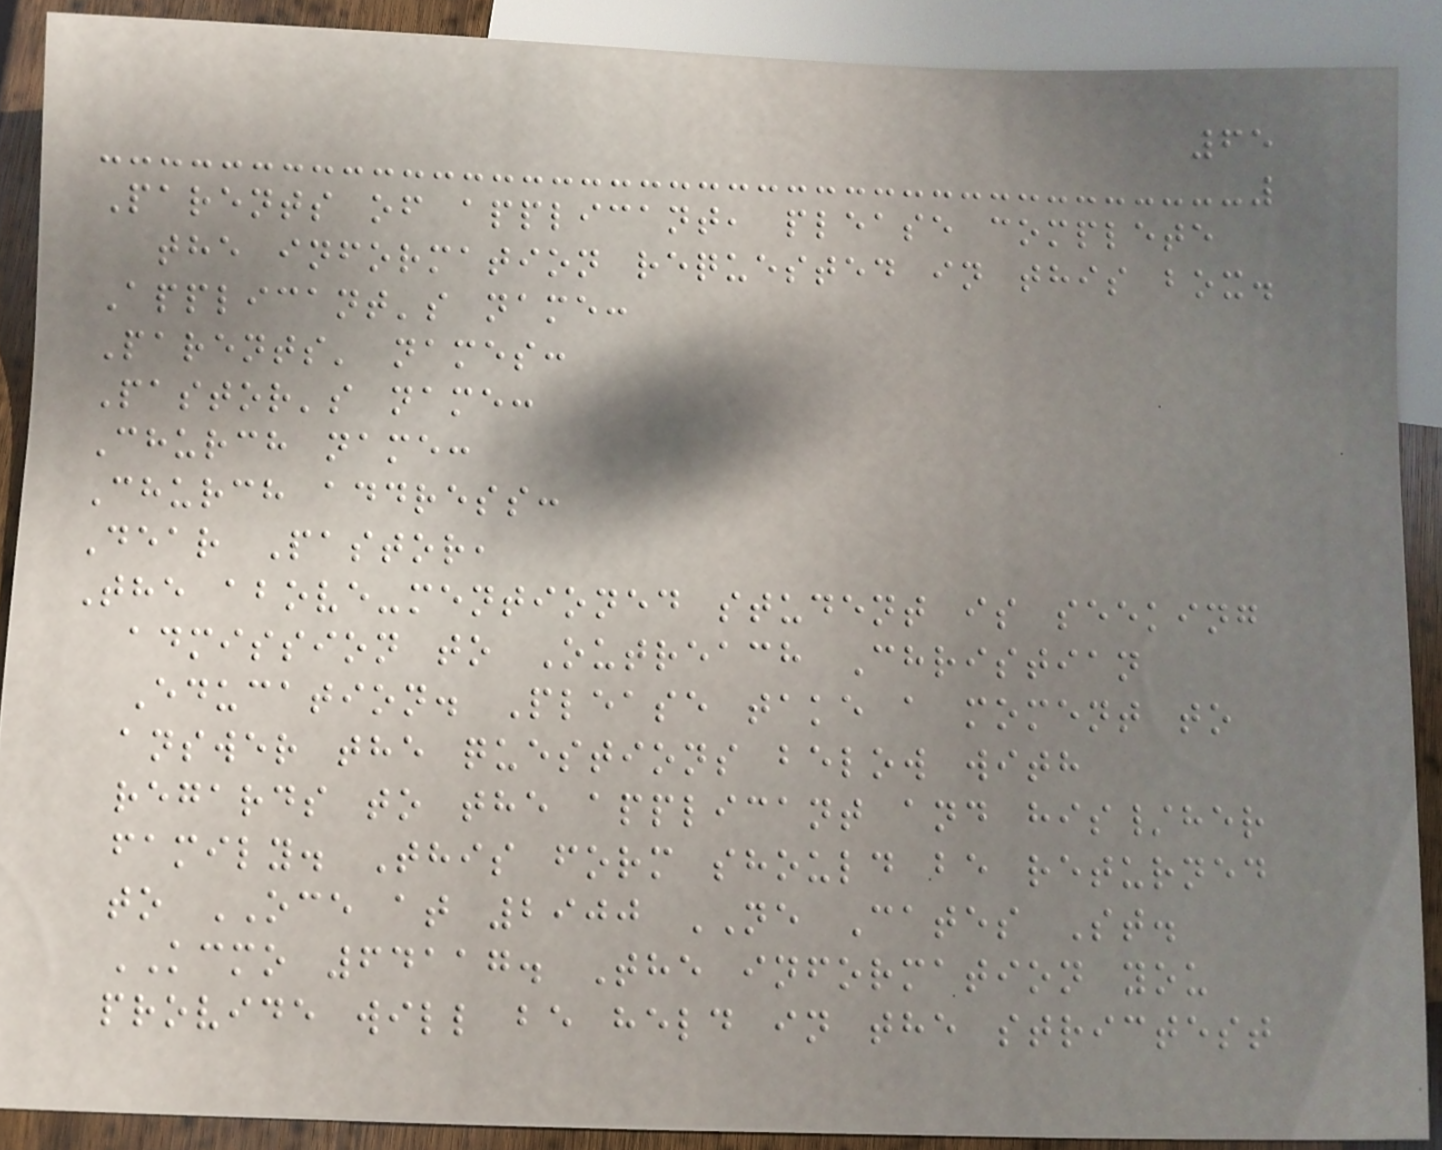65
Parents of applicant, please complete
the information requested in this box.
Applicant's name:
Parents' names:
Pastor's name:
Church name:
Church address:
Dear Pastor,
The above-mentioned student is seeking
admission to Outreach Christian
Education. Please take a moment to
answer the questions below with
regards to the applicant and his/her
family. This form should be returned
to OCE at 2900 NE Cates St.
KCMO 64117. The information you
provide will be held in the strictest
